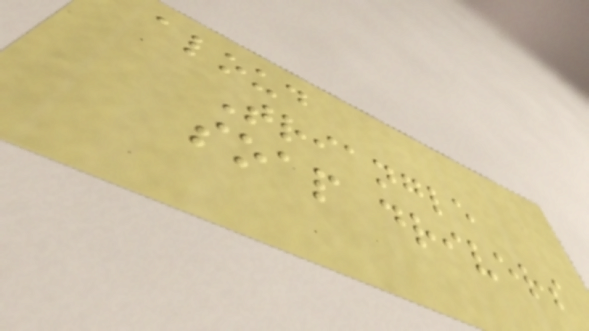aloud
Triangle
soap drivers
